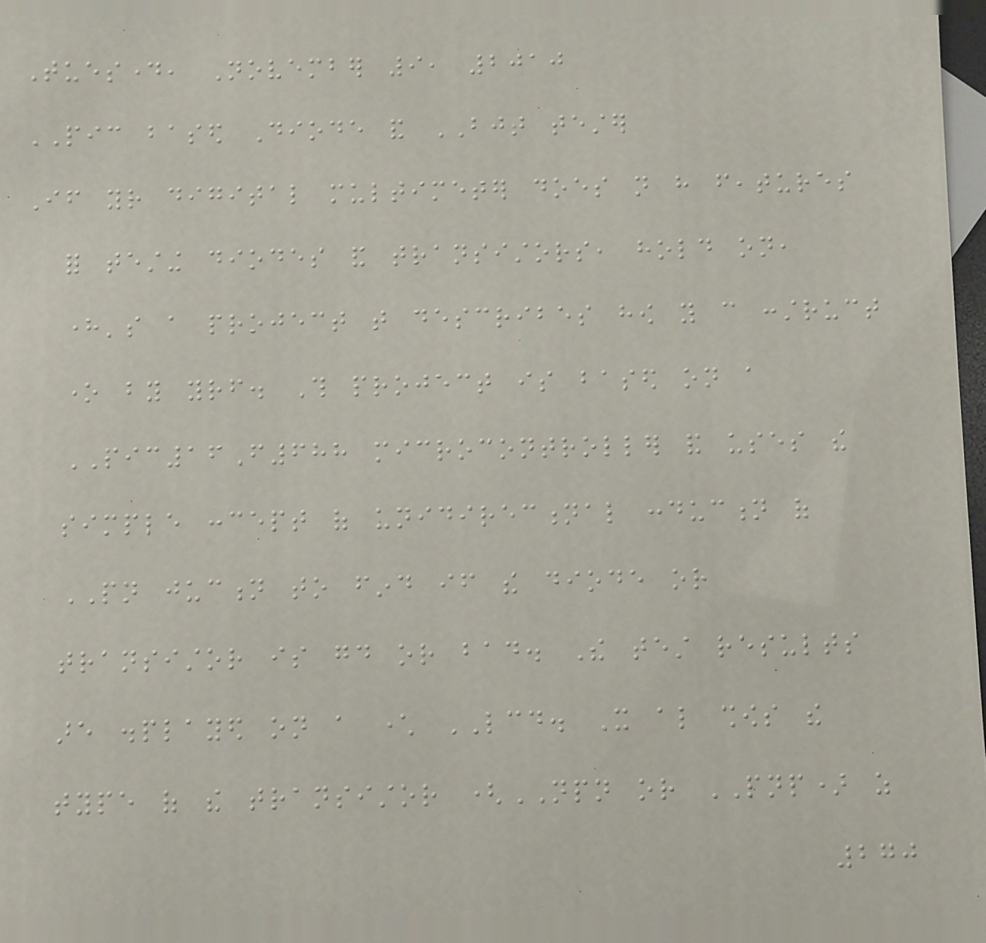Tuesday, November 9, 2010
PIC based Diode and BJT tester
If your digital multimeter does not have features
for testing diodes and transistors, hold on,
here's a project that describes how you can construct
one by yourself. This project is based on a
PIC16F688 microcontroller and uses the
simple concept of unidirectional conduction of
PN juction to find if the diode or
transistor is good or bad. The test results
are displayed on a character LCD. It also shows the
type of the transistor (NPN or PNP) as
270
